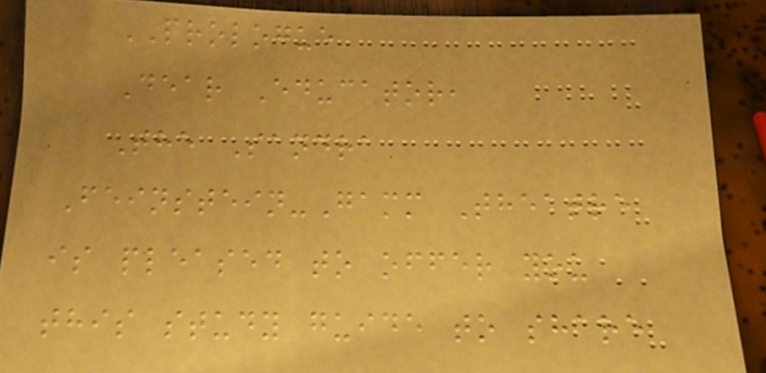PROLOGUE
Dear Educator,
The Sandra
Feinstein-Gamm Theatre
is pleased to offer you
this study guide to share
